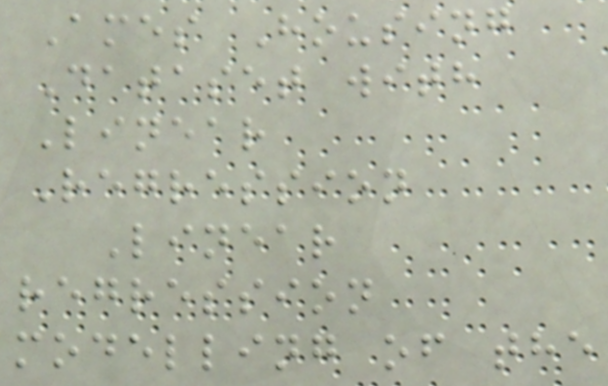Ames Housing
Dataset with
Linear
Regression
Linear
regression
modelling of the
